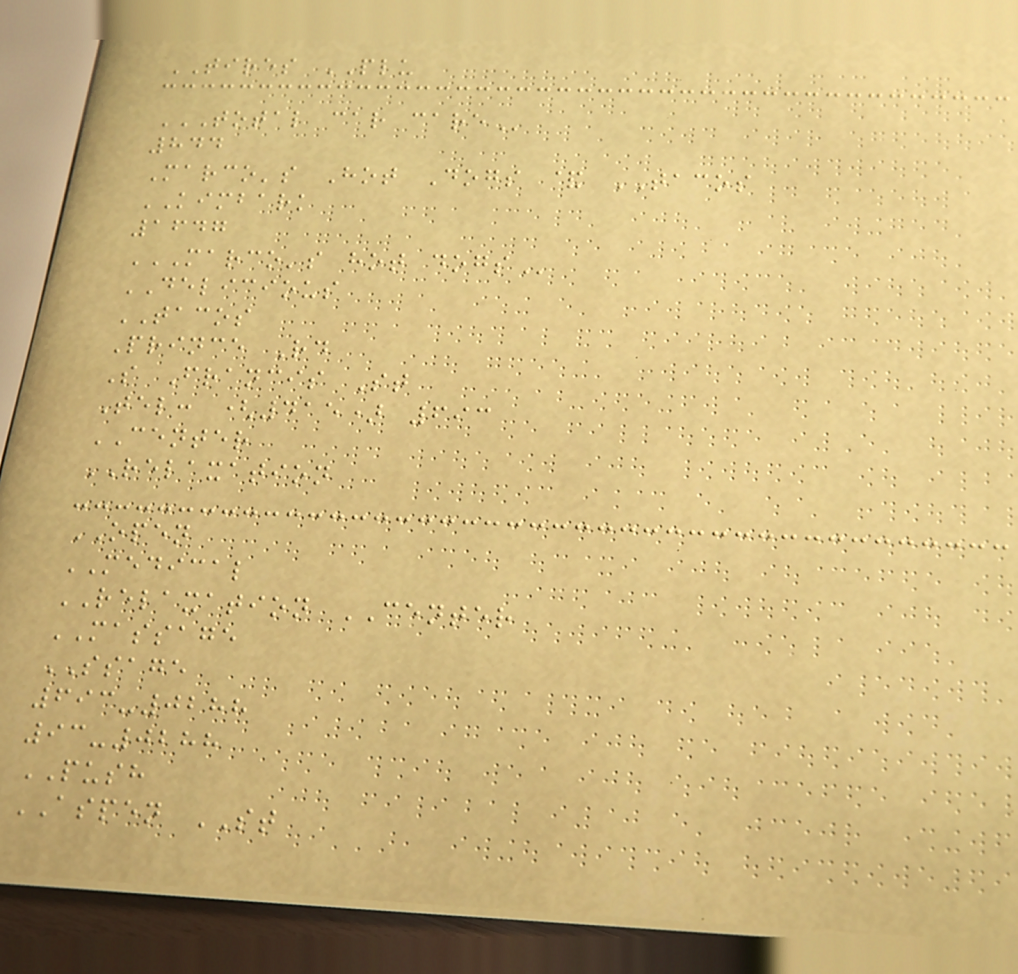TIRES PLU
TOTAL CAR CARE
844
Marco's Hot Dogs & TACOS
KIMBARK
1647
MARCO'S HOT DOGS
DELICIOUS
TACOS
Prince Rd
S Francis St
Tel: (415) 693
CENTER
RELAXATION
OPEN
MEDICAL
RELAXATION CENTER
MASSAGE
SSAGE
693-0288
93-0288
PUSH
ASPEN ST
